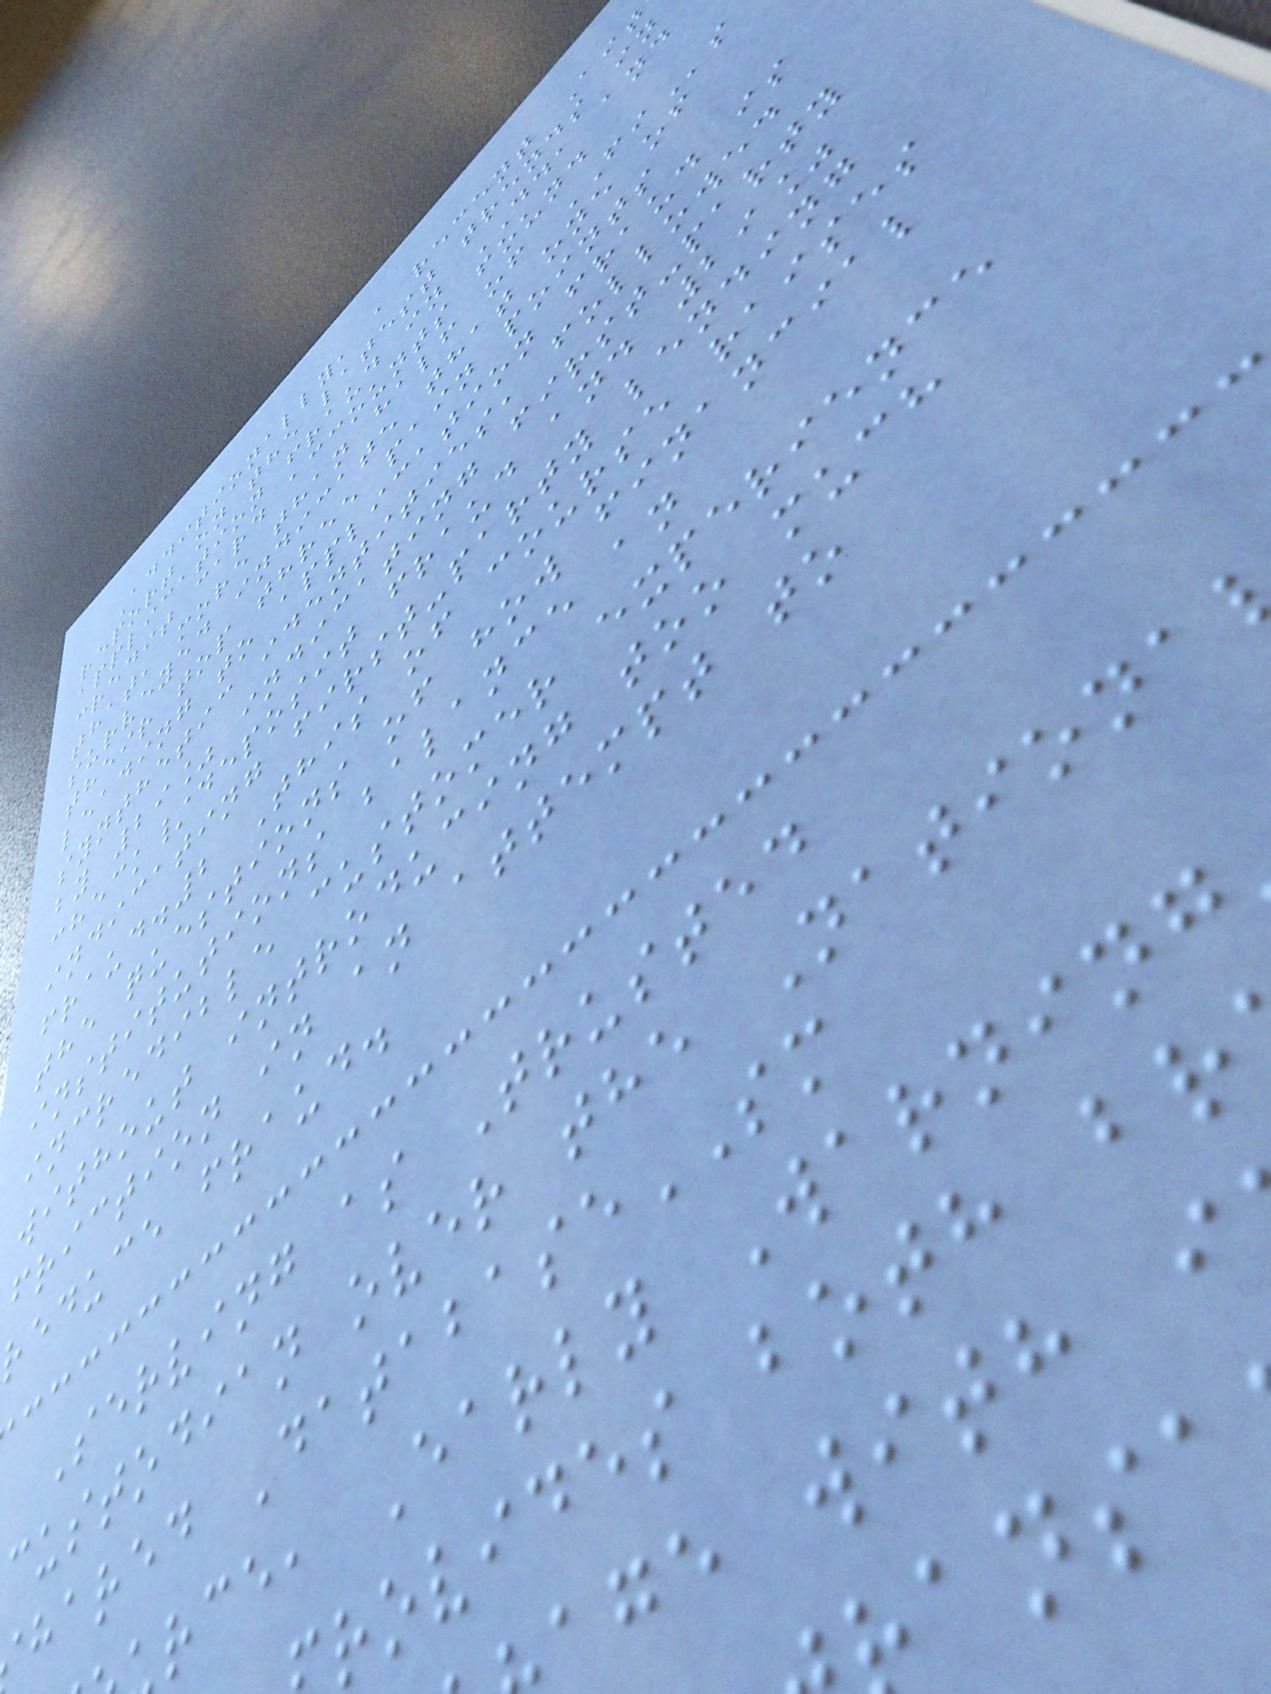Additionally, a recent Ait
report on the latest trends in
application fraud in DDA and
credit card accounts found
that, more than half of FIs
surveyed indicate that one of
their top three pain points
leading to application fraud is
synthetic identities, followed
by 29% indicating first-party
check/deposit fraud and 29%
indicating first-party lending
fraud.2 This of course raises
the questions of how financial
institutions balance an
incredible customer experience
without introducing too much
friction in an attempt to
reduce fraud.
Serving as Trusted
custodian over the Nationa
hared DatabaseSM
rce, Early Warning
rovides both br
ge with i
